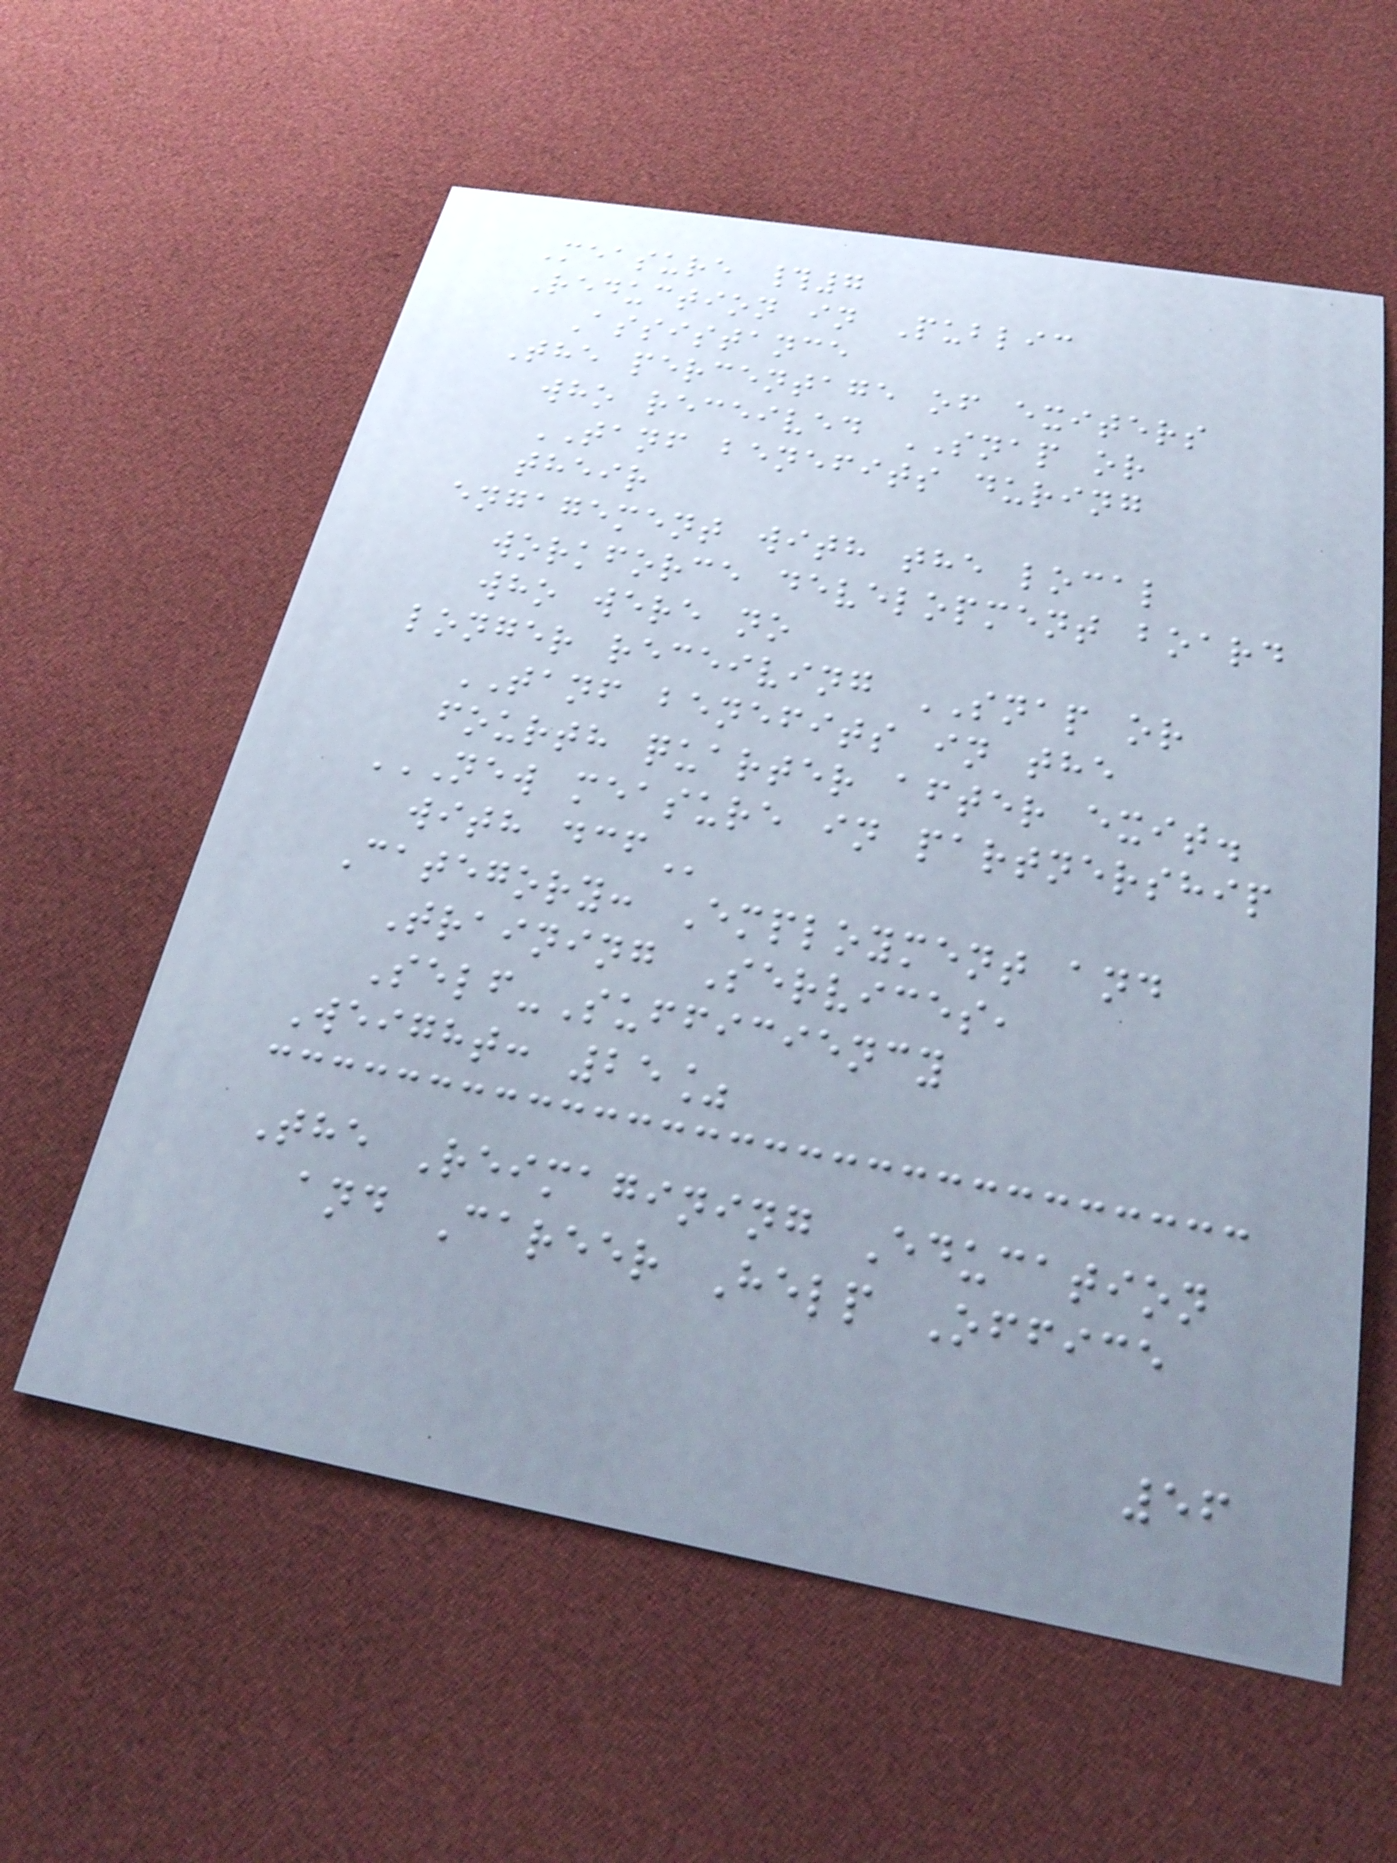Measure #7
Reduction in Public
Assistance
The percentage of exiters
who received SNAP or
TANF benefits during
their
engagement with the local
workforce development board
who were no
longer receiving SNAP or
TANF benefits in the
fourth quarter after exit.
NEW MEASURE IN PARTNERSHIP
WITH DCF
Category: Employment and
Training Services,
Self-Sufficiency
Weight: 25%
The Reimagining Education
and Career Help Office
56
